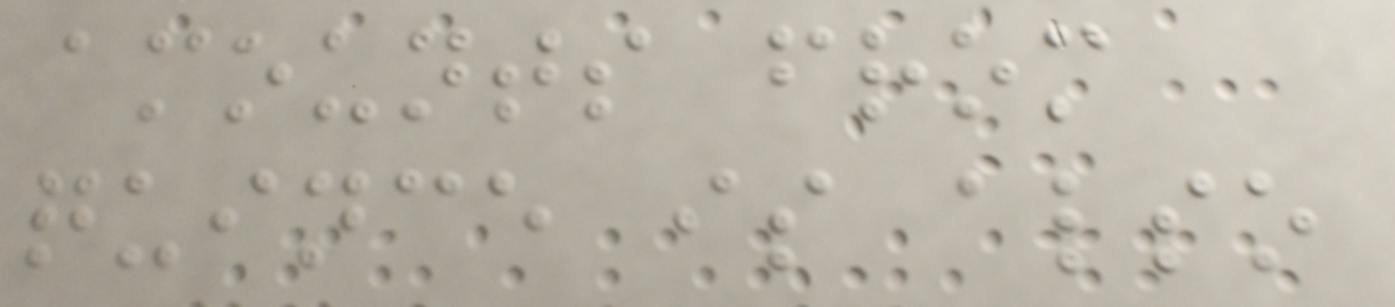amounts from
quince is also
